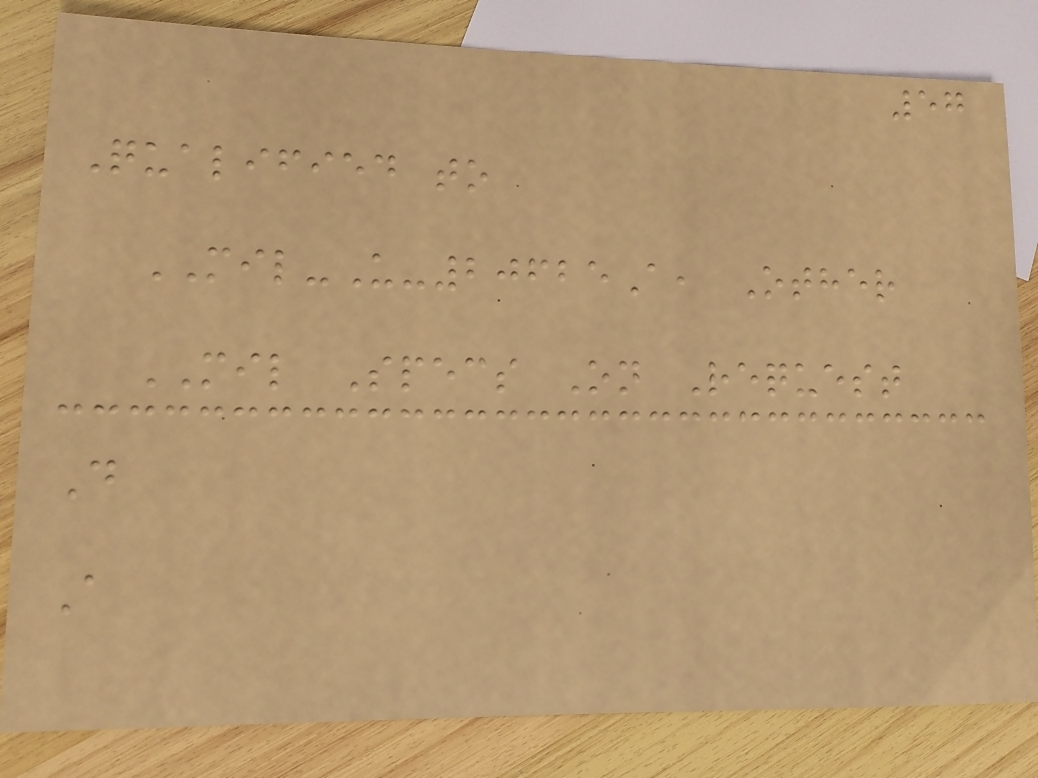57
Qualified to
MIL-U-20625A, Other
MIL Specs On Request
D
A
